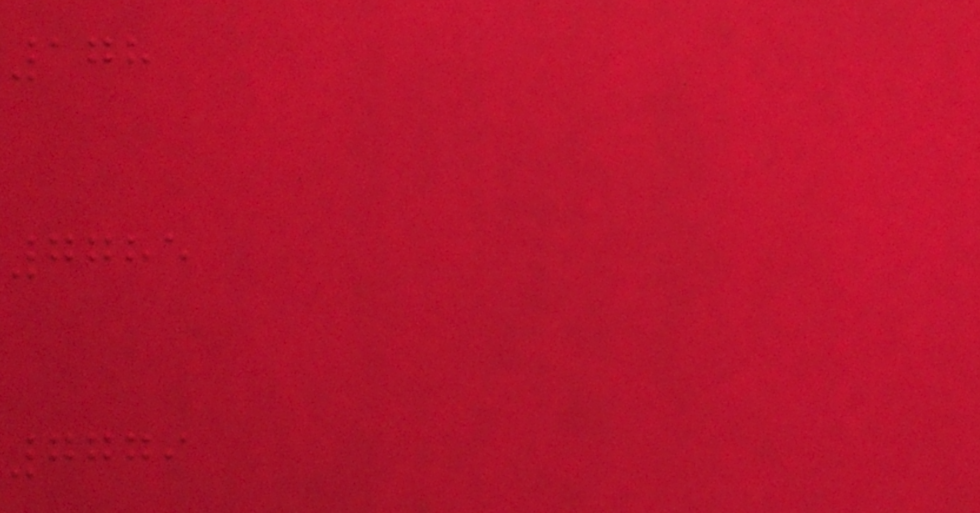178
7785
7779
